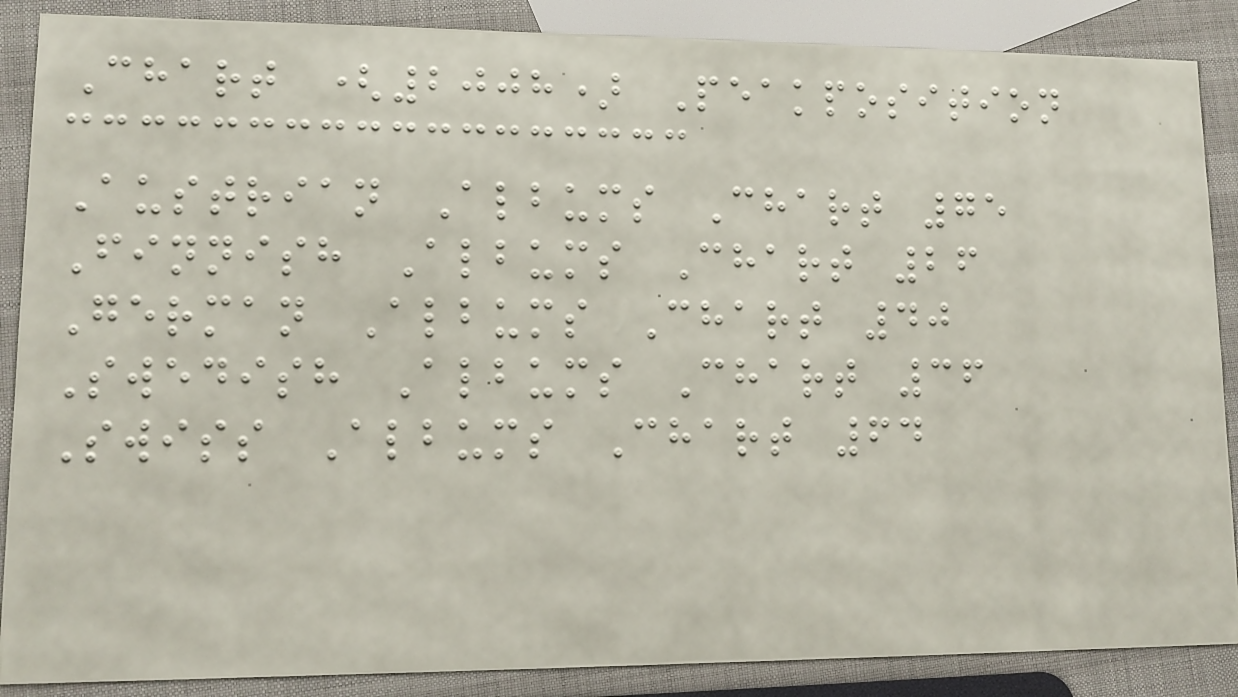Chart (2008) Peakposition
Austrian Albums Chart 75
Finnish Albums Chart 26
German Albums Chart 40
Swedish Albums Chart 36
Swiss Albums Chart 64
